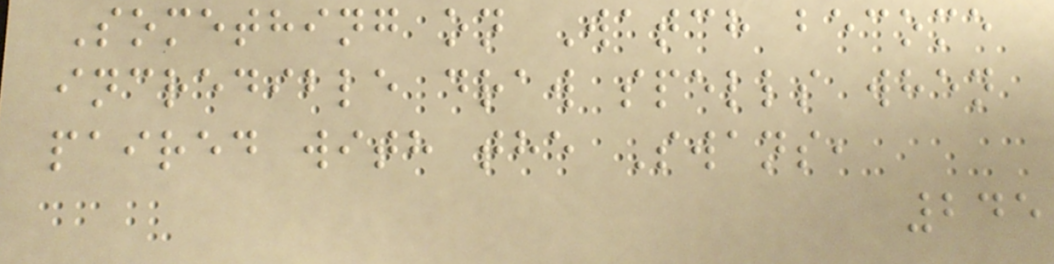Something on Watch become
incredible draw spells when
paired with the Swans,
245
